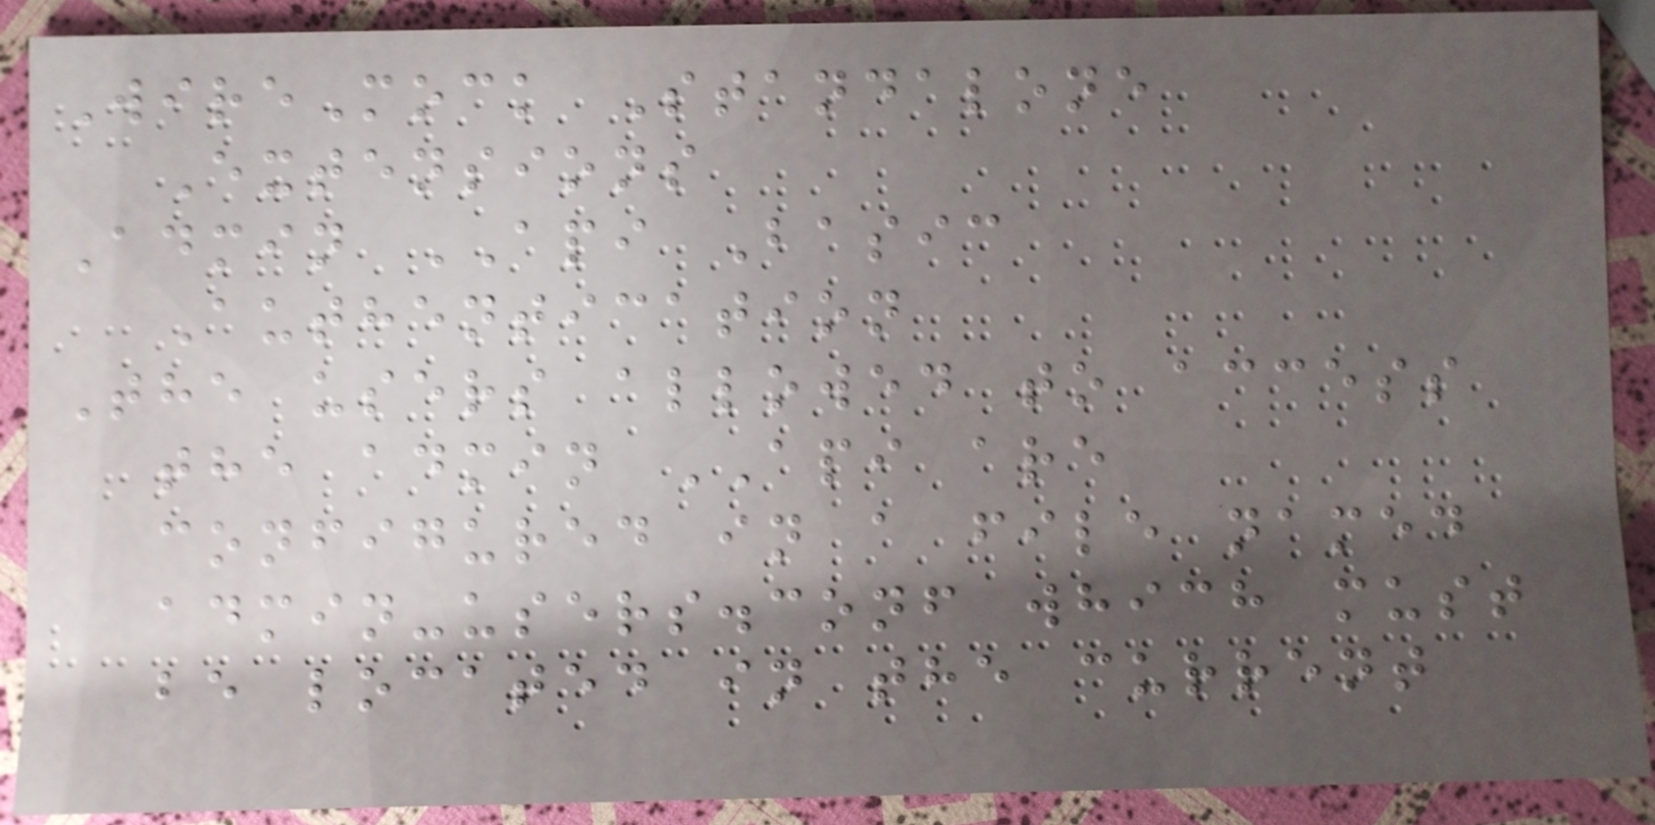WireMock Standalone
Extensions
Admin API Basic
Authentication
The users allowed to access
the admin API are
configured in a file named
admin-users.conf which must
be located in the current
